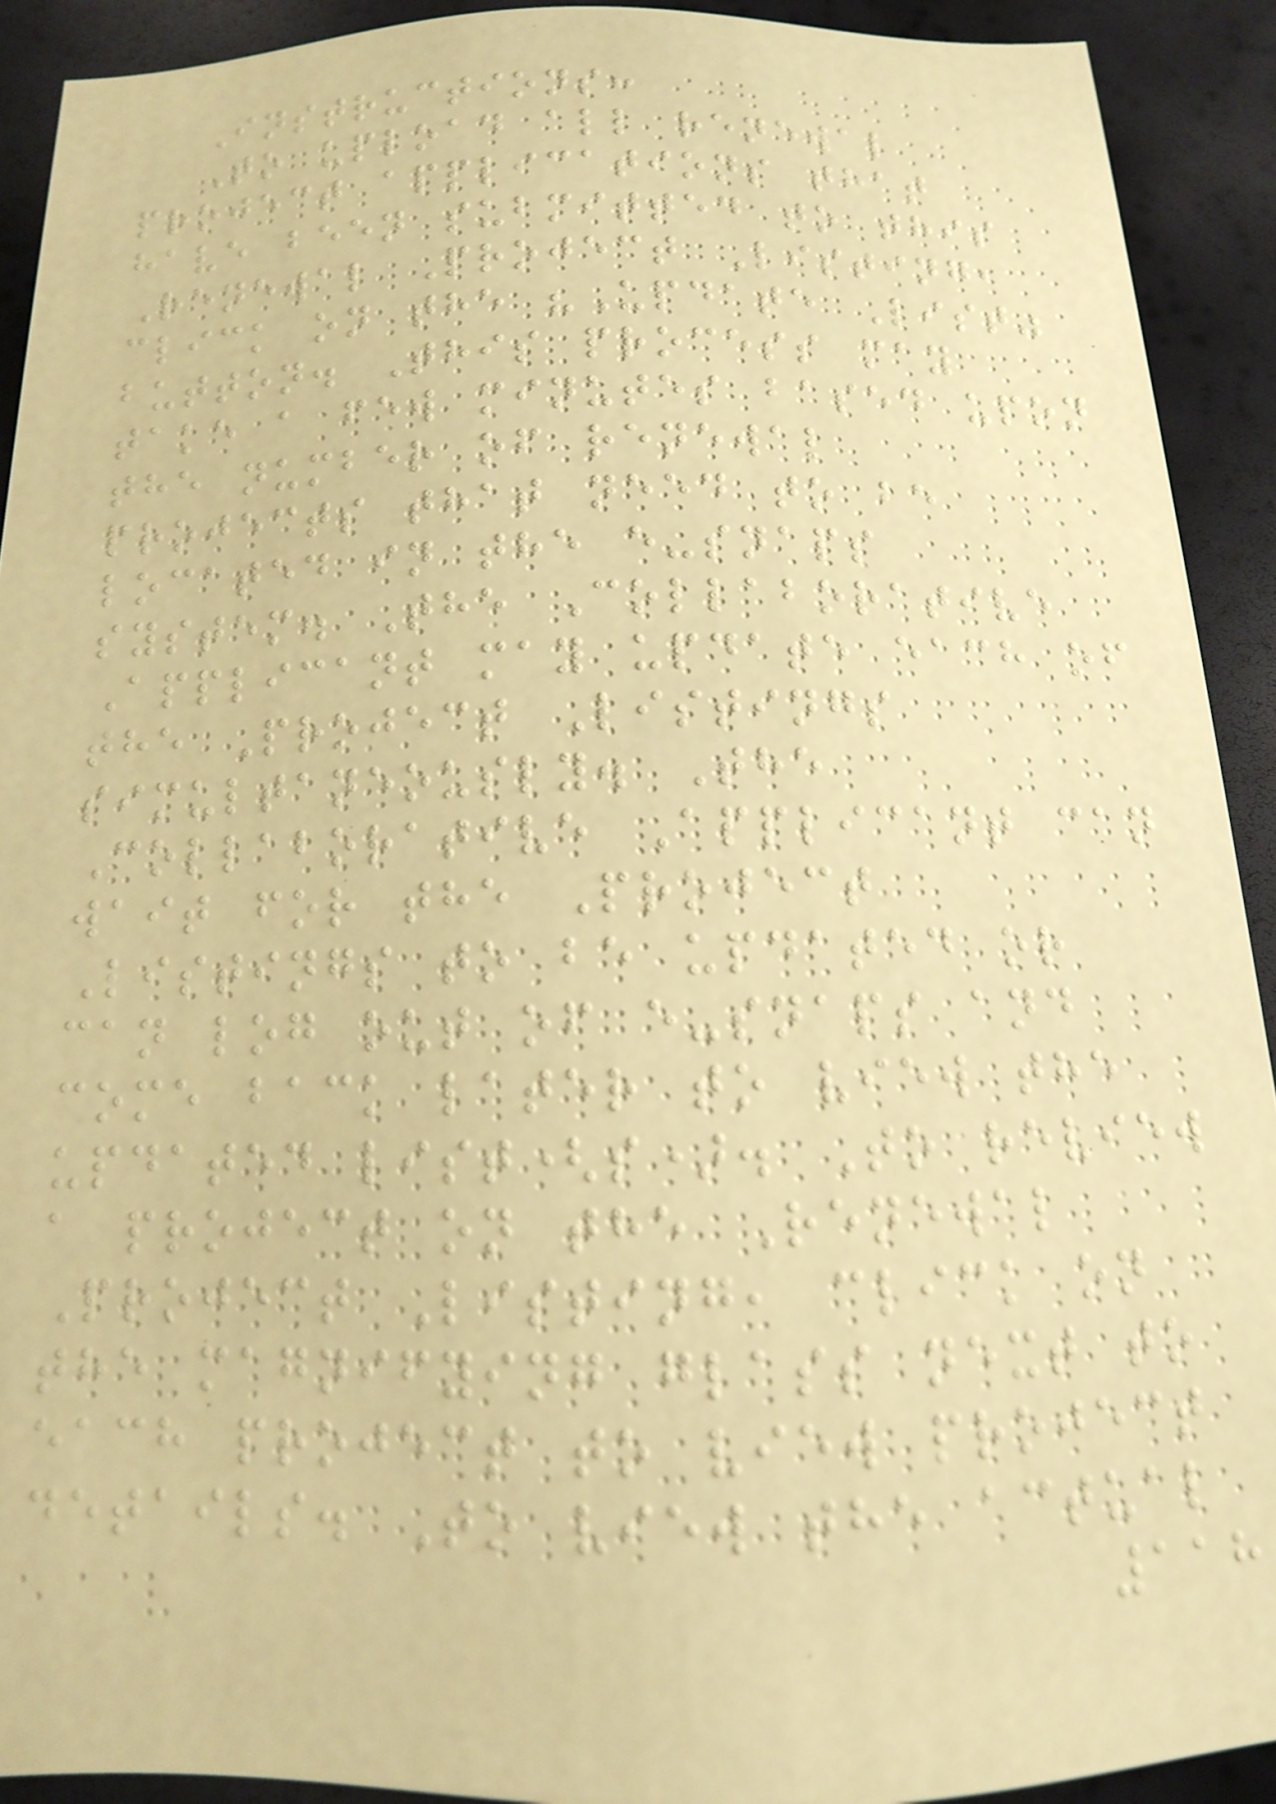Instructions:
To upload all renewal
project applications that
have been submitted to this
Renewal Project Listing,
click on the "Update List"
button. This process may
take a few minutes based upon
the number of renewal
projects that need to be
located in the e-snaps
system. The Collaborative
Applicant may update each of
the Project Listings
simultaneously. The
Collaborative Applicant can
wait for the Project
Listings to be updated or
can log out of e-snaps and
come back later to view the
updated list(s). To review
a project on the Renewal
Project Listing, click on
the magnifying glass next to
each project to view project
details. To view the actual
118
